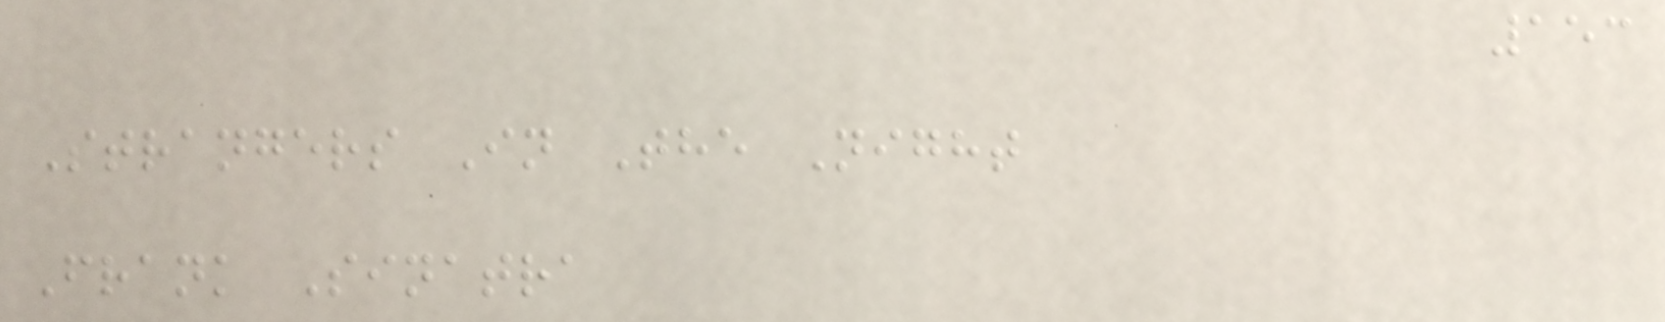153
Strangers In The Night
Frank Sinatra
